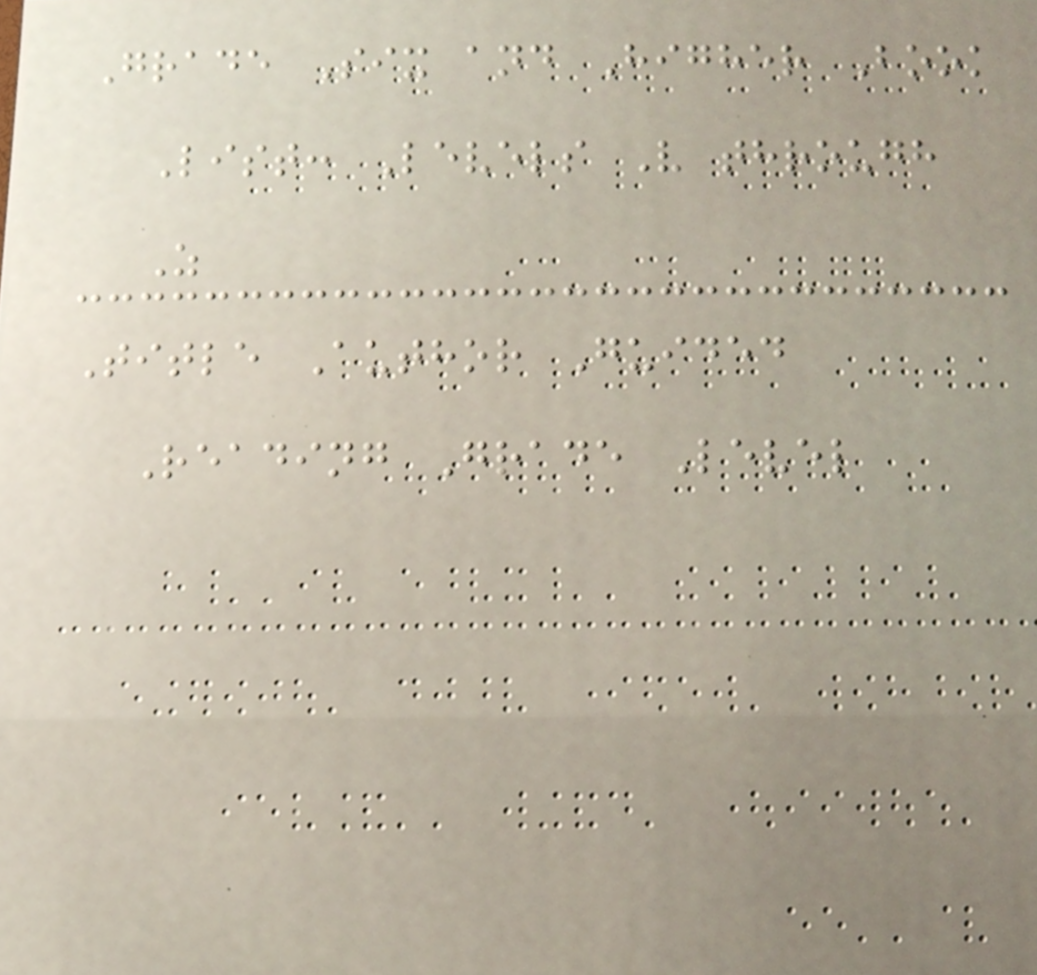Grade Six and Higher Book
List: Levels V through
Z
Title Author Guided
Reading Grade Level
